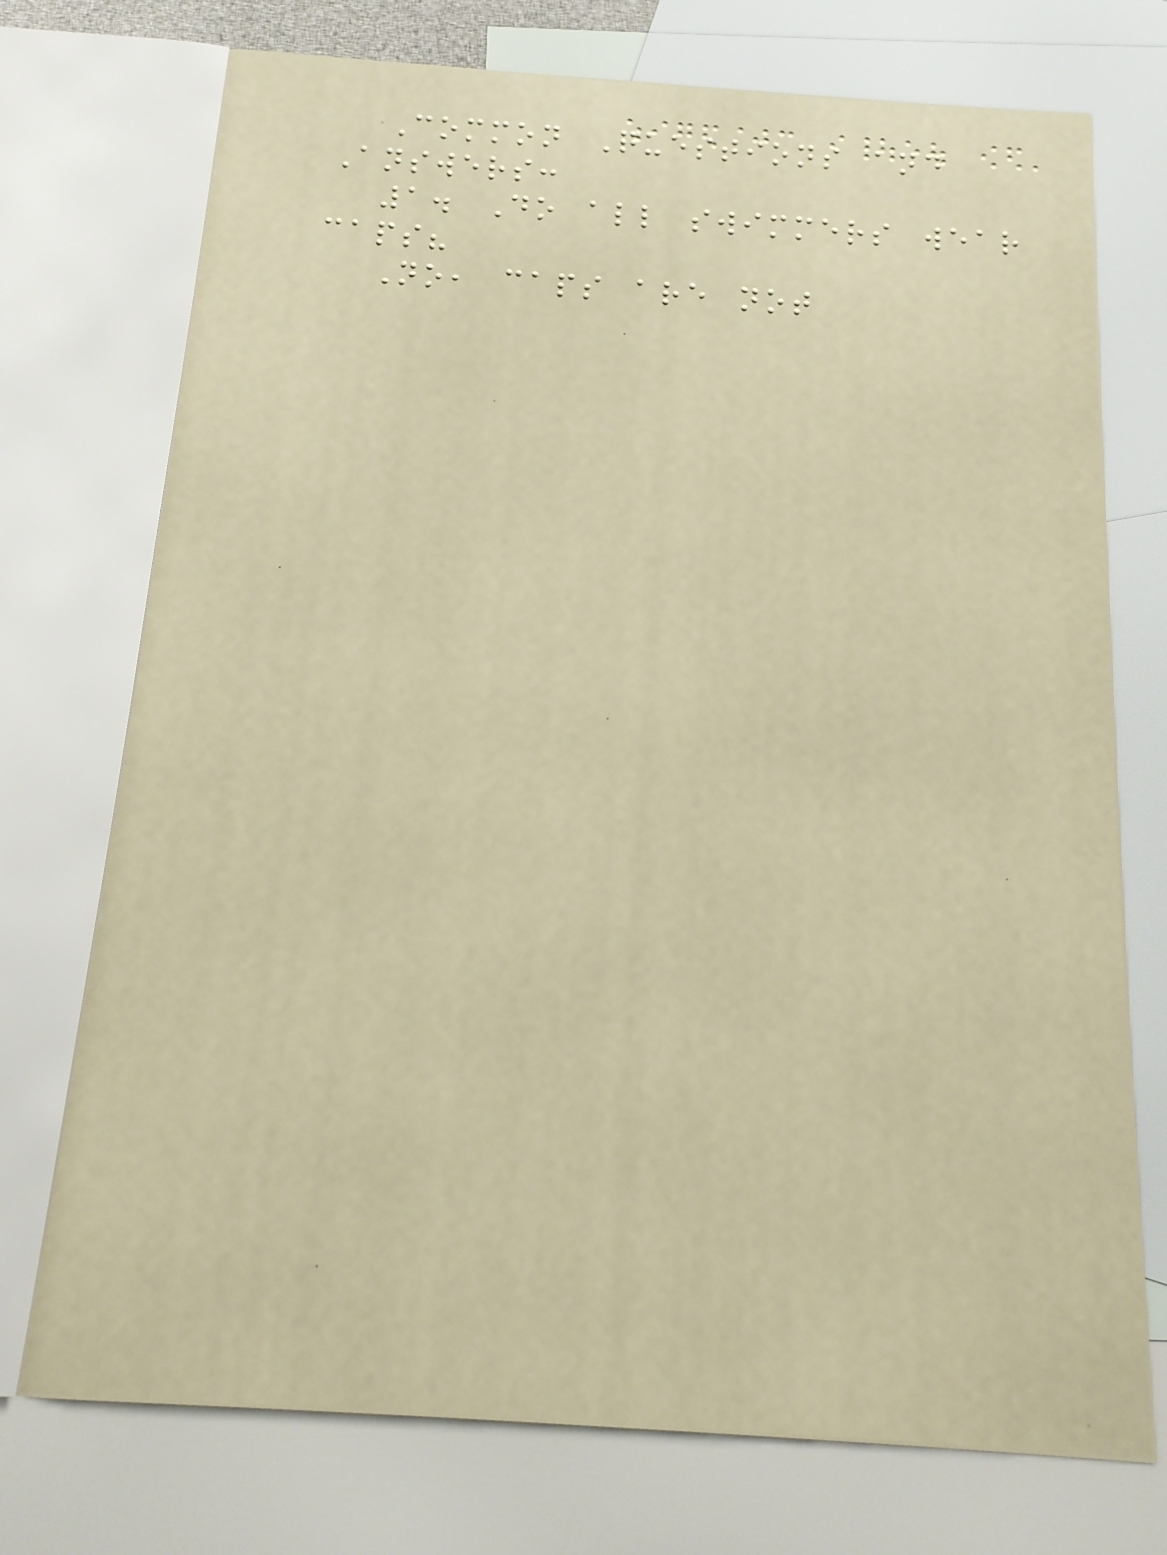Common Questions and
Answers:
1. Do all swimmers wear
caps?
No, caps are not
